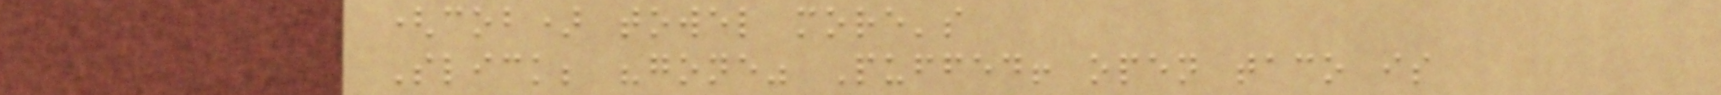(cob) towel more's
Slick; "gone" Puffed! open taco is
